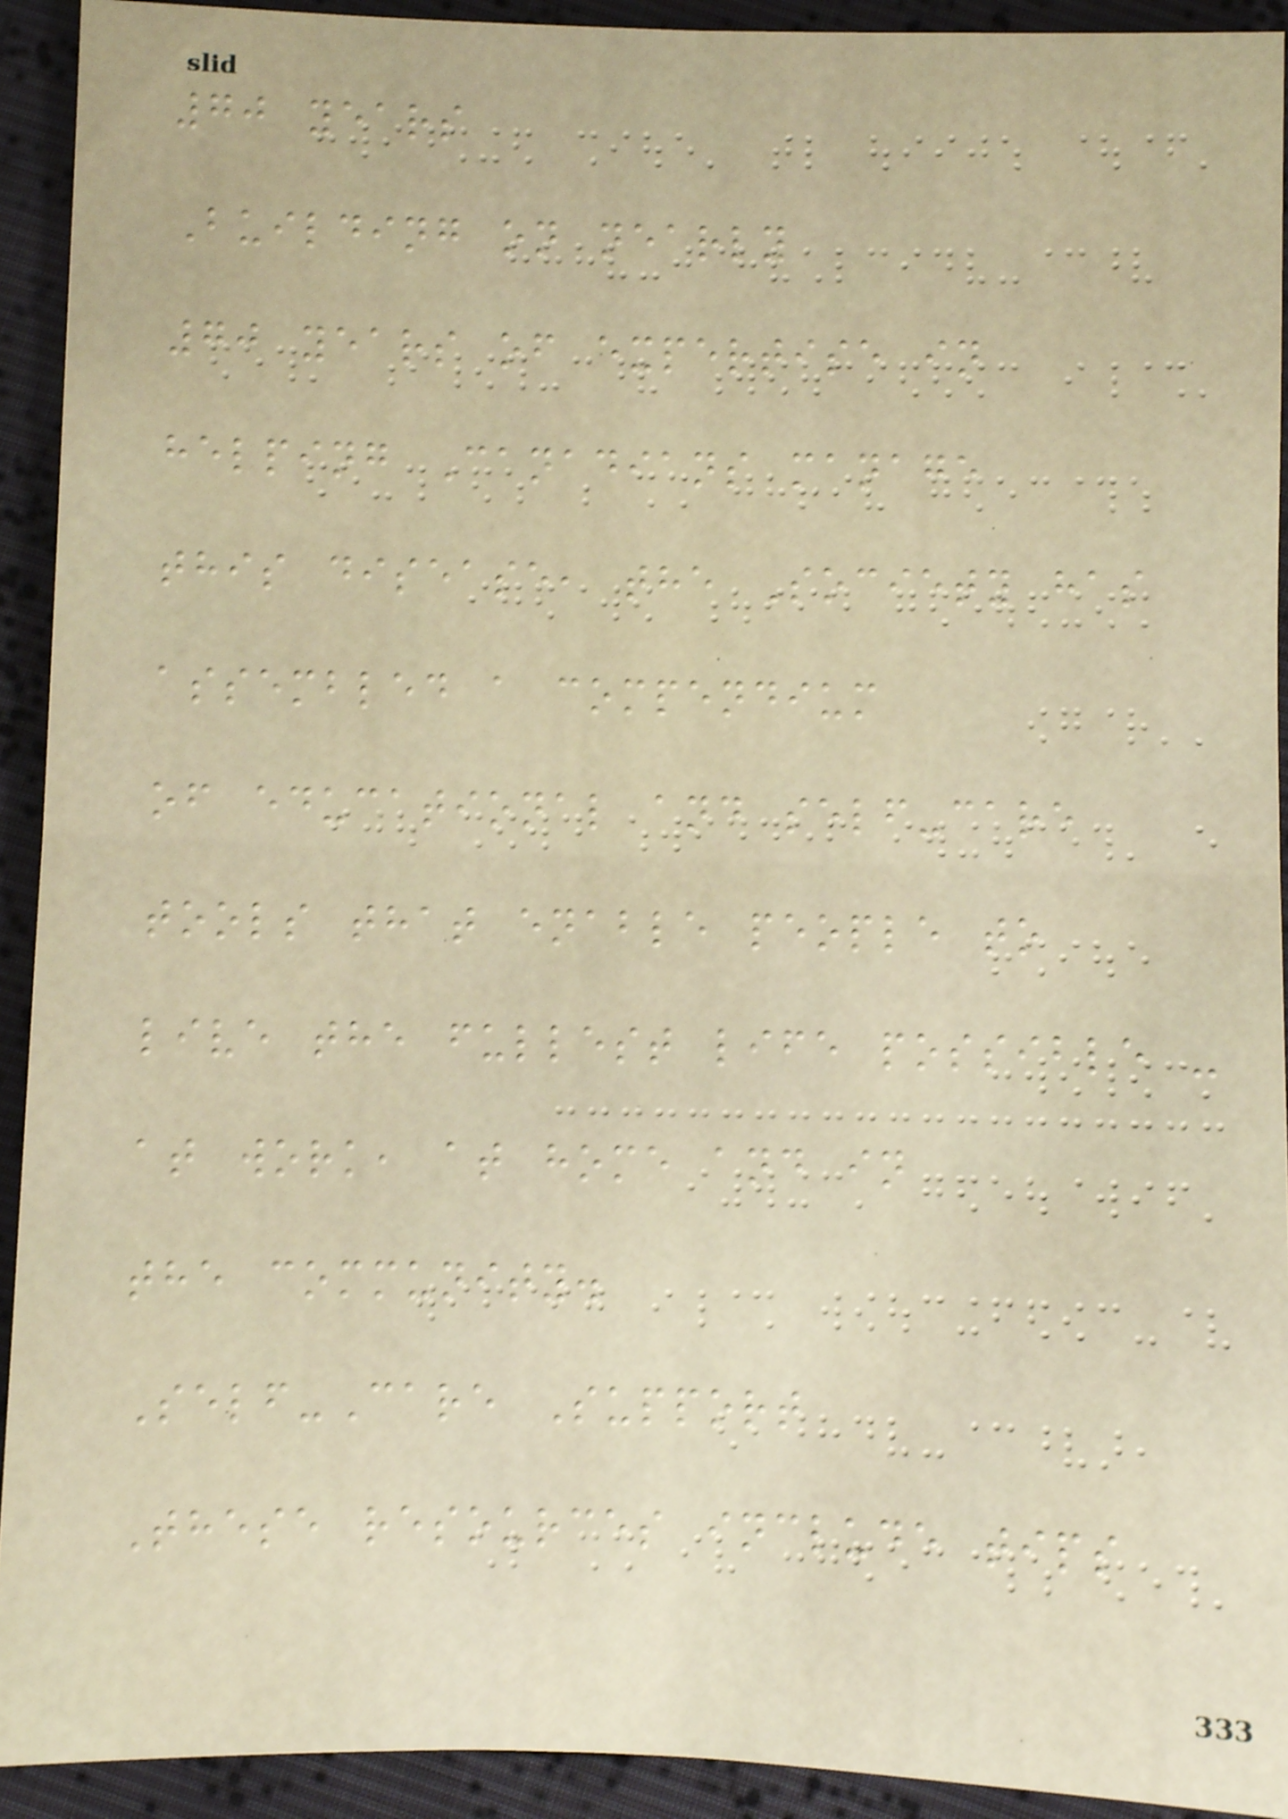70 years
Building on nearly
70 years of expertise in
helping Canadians manage
this disease, the Society has
assembled a compendium
of educational and self-care
tools that enable people to
live the fullest life possible -
at work, at home and in
the community.
Self-Care Support
These resources include tips
